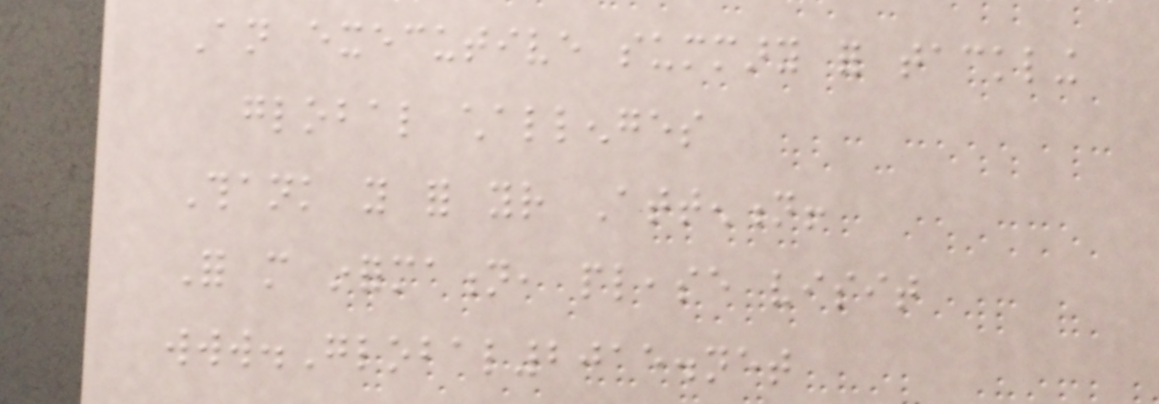An executive summary for tackling
global challenges
Thank you for your Attention!
For more information, please visit
www.Global2015.net
